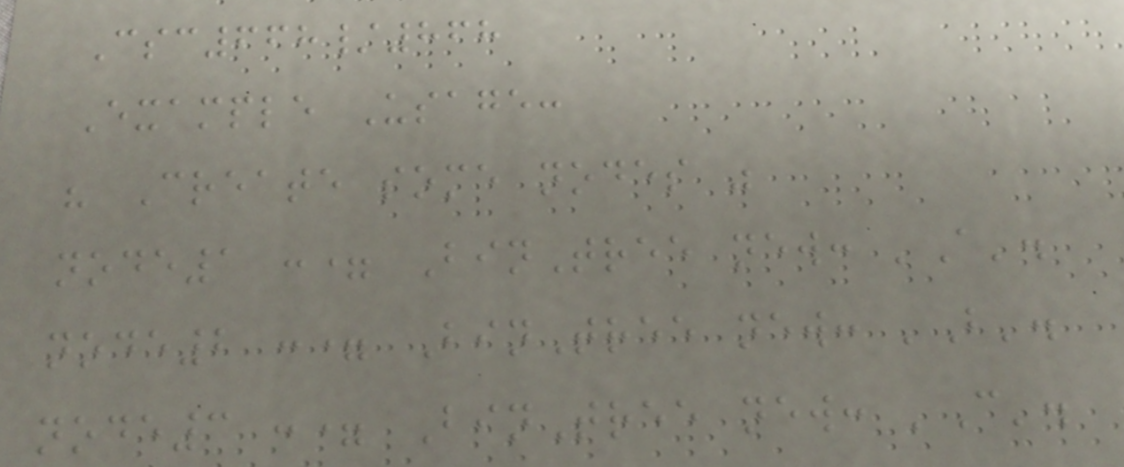Csc668/868
Example Usage:
" Create some nodes "
node1 := BinTree new: 'A'.
node2 := BinTree new: 'B'.
node3 := BinTree new: 'C'.
